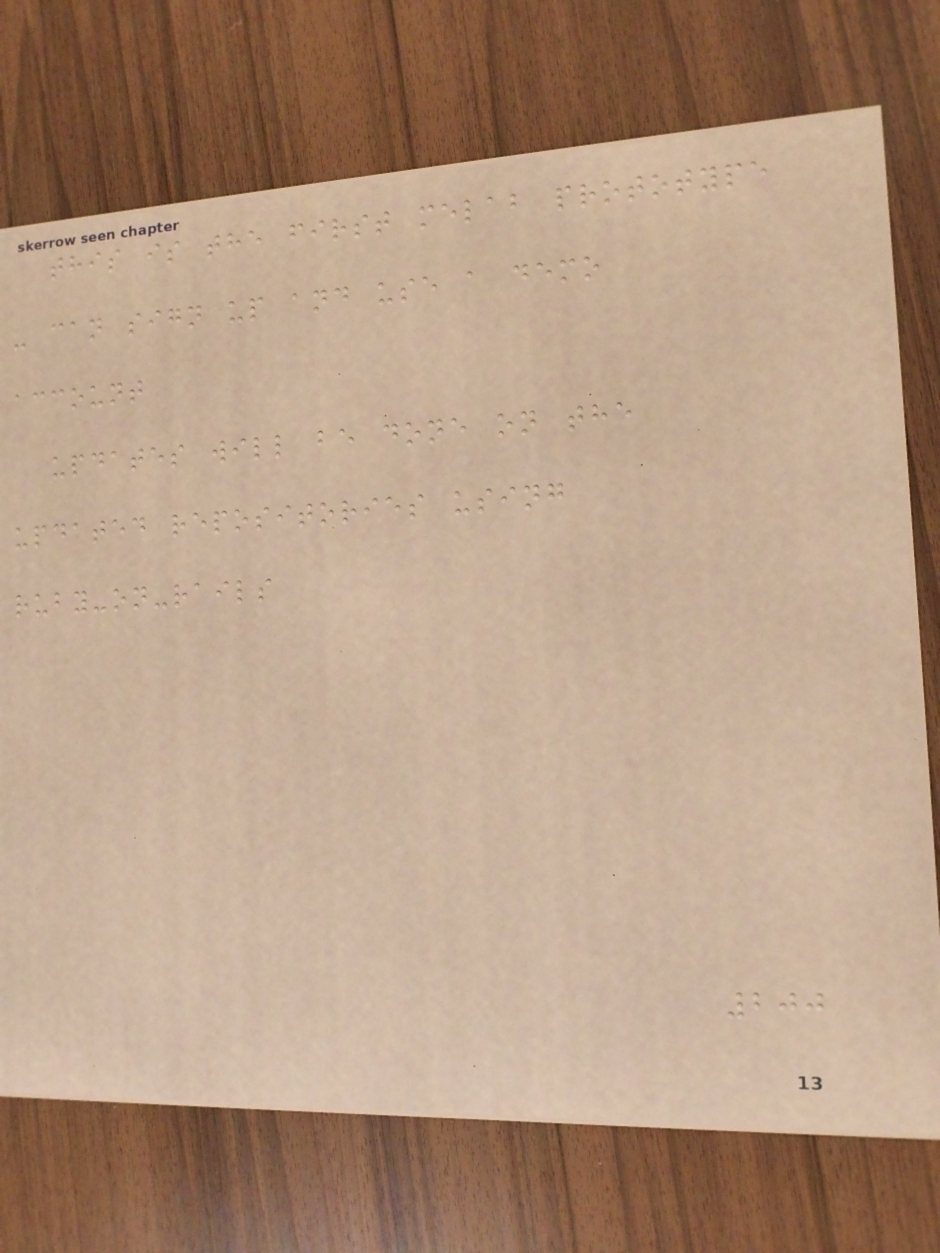this is the first melab prototype
- can sign up and use a demo
account
updates will be done on the
updated repositories using
ruby-on-rails
200
